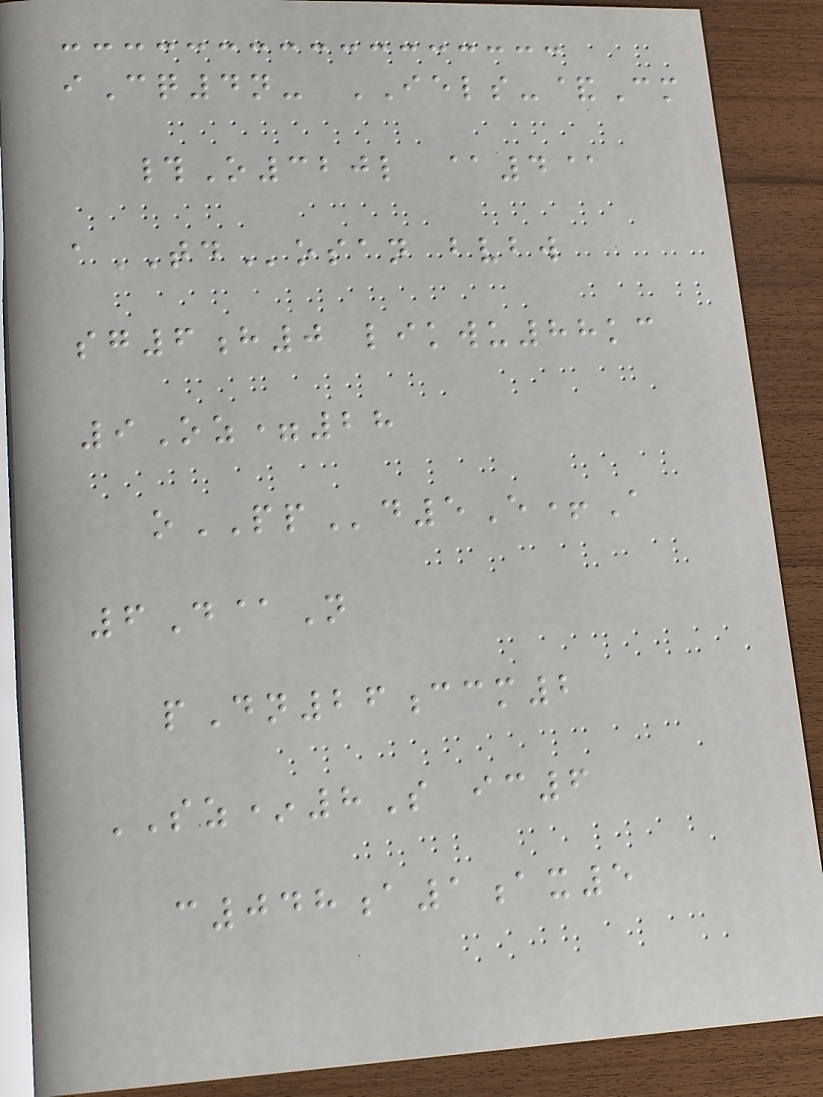iCq4n- IELS-&Cm
#O320l @4@
aTDosan bvbw
sg6h0 likwu88kc
9Oz=28
oPPd5E+A
6D@N
pDn26ccm2
SZ*8S ic6
c048a1ax5
